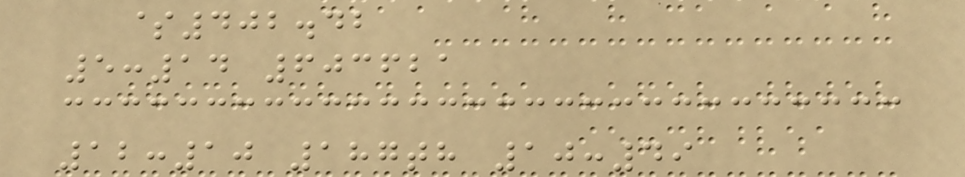$402.42
5:14 603621
12:10 187th 10:49
